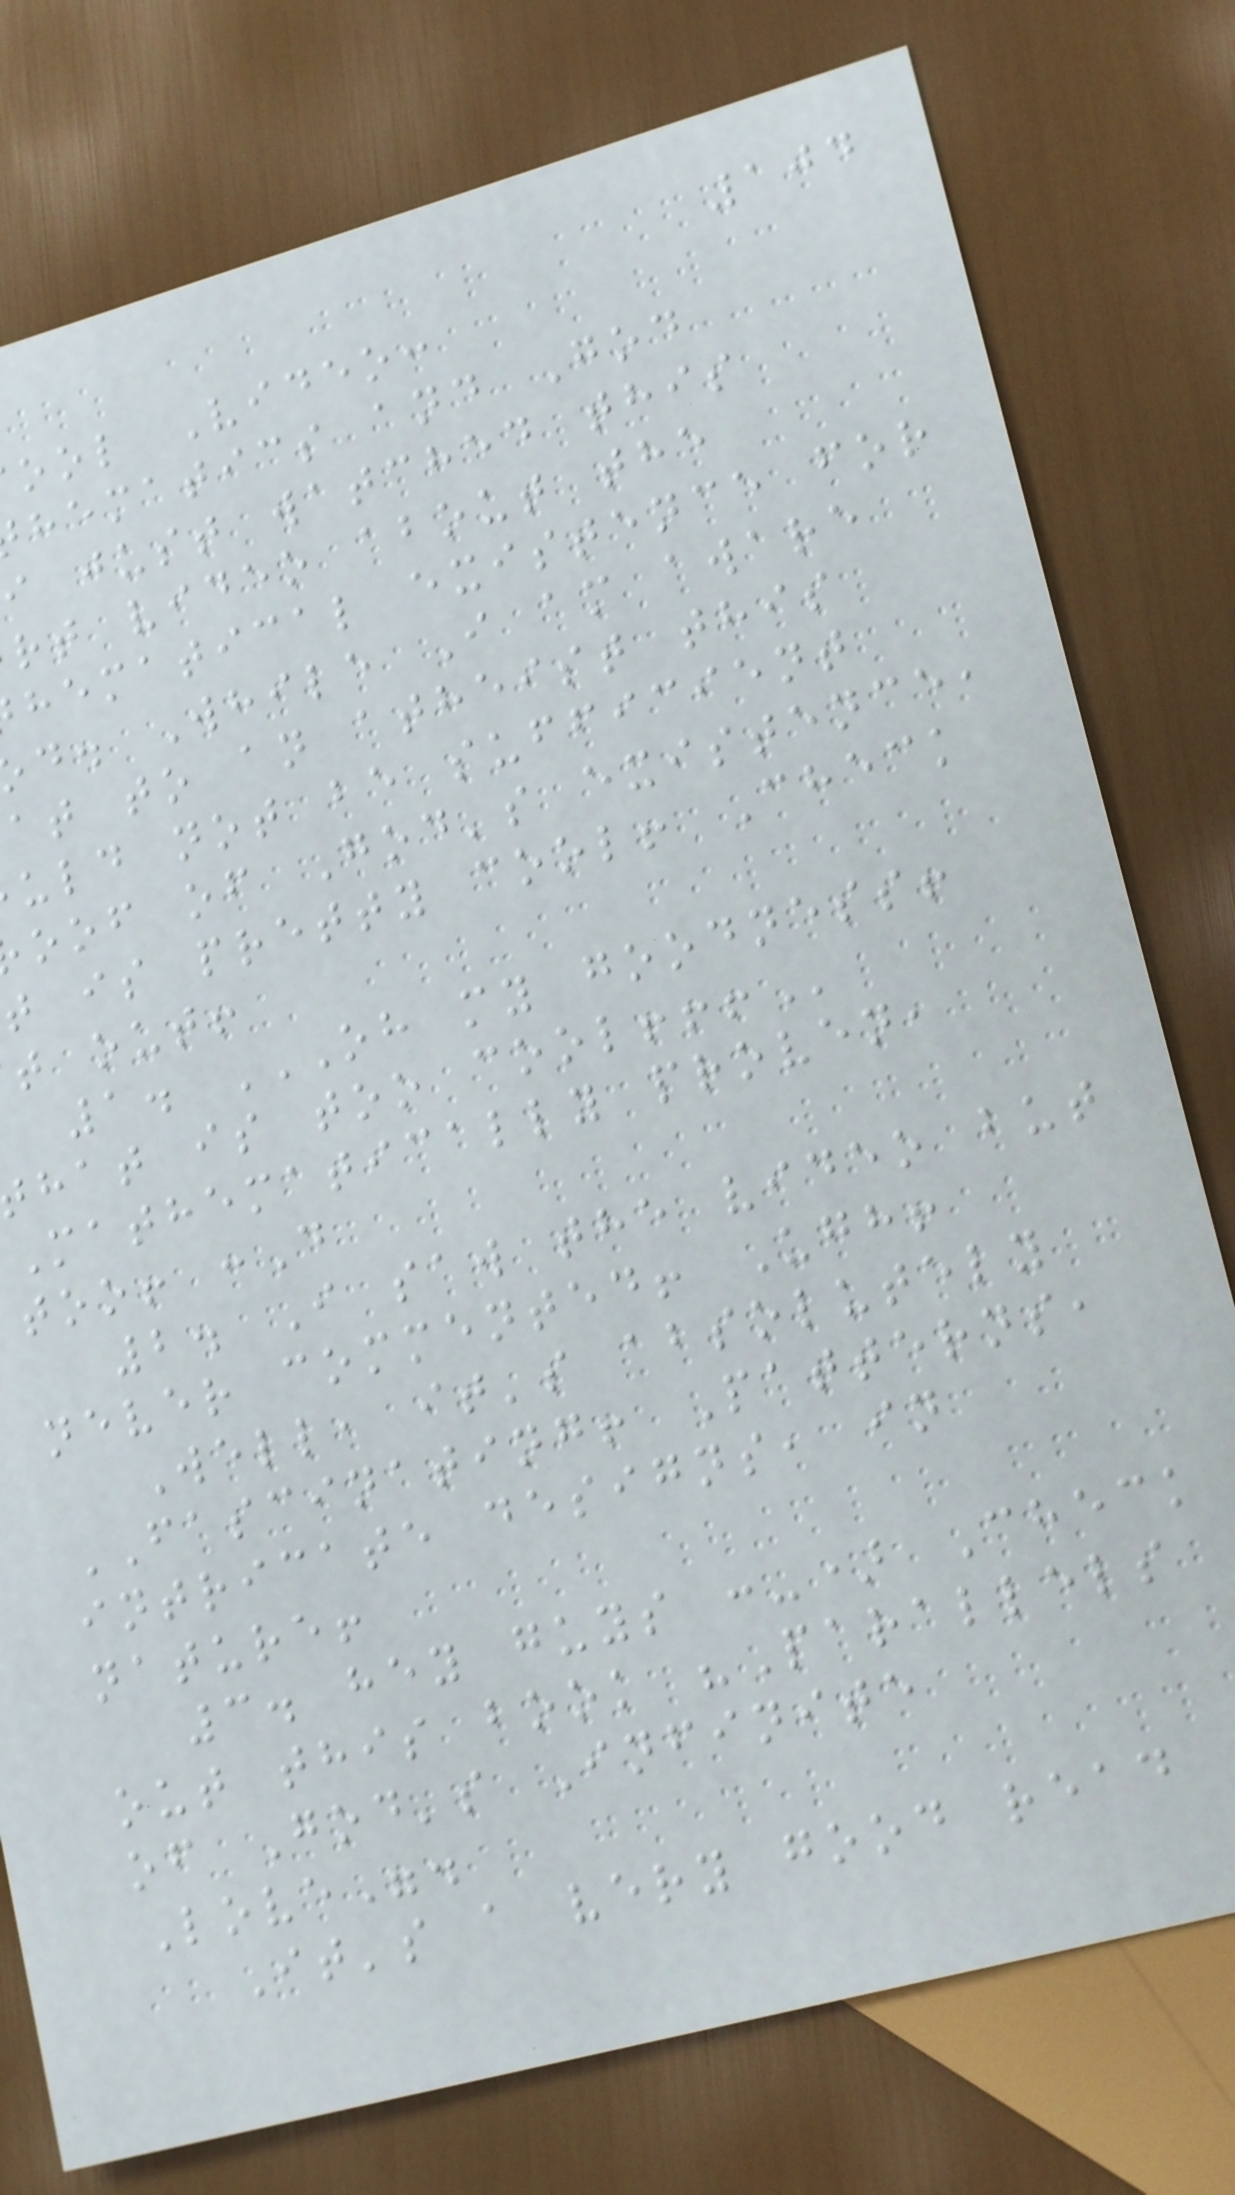104
ool Video:
hematics and God
i just watched this
rt video about the
hematical existence for
d. While I am aware
at to an atheist this
uld not be sufficient
oof of God's existence,
t is pretty cool! Check
t out!
1. OH MY GOODNESS!
hat is too
Mathematically proven,
too! :D
2. I saw the video but
never commented! Ugh!
Well, it's absolutely
FASCINATING! Patterns,
intricate designs, in
nature!
3. hey guys :-) Check
out this book "Parallels
of God's Infinite
Love".
It's a very good read
